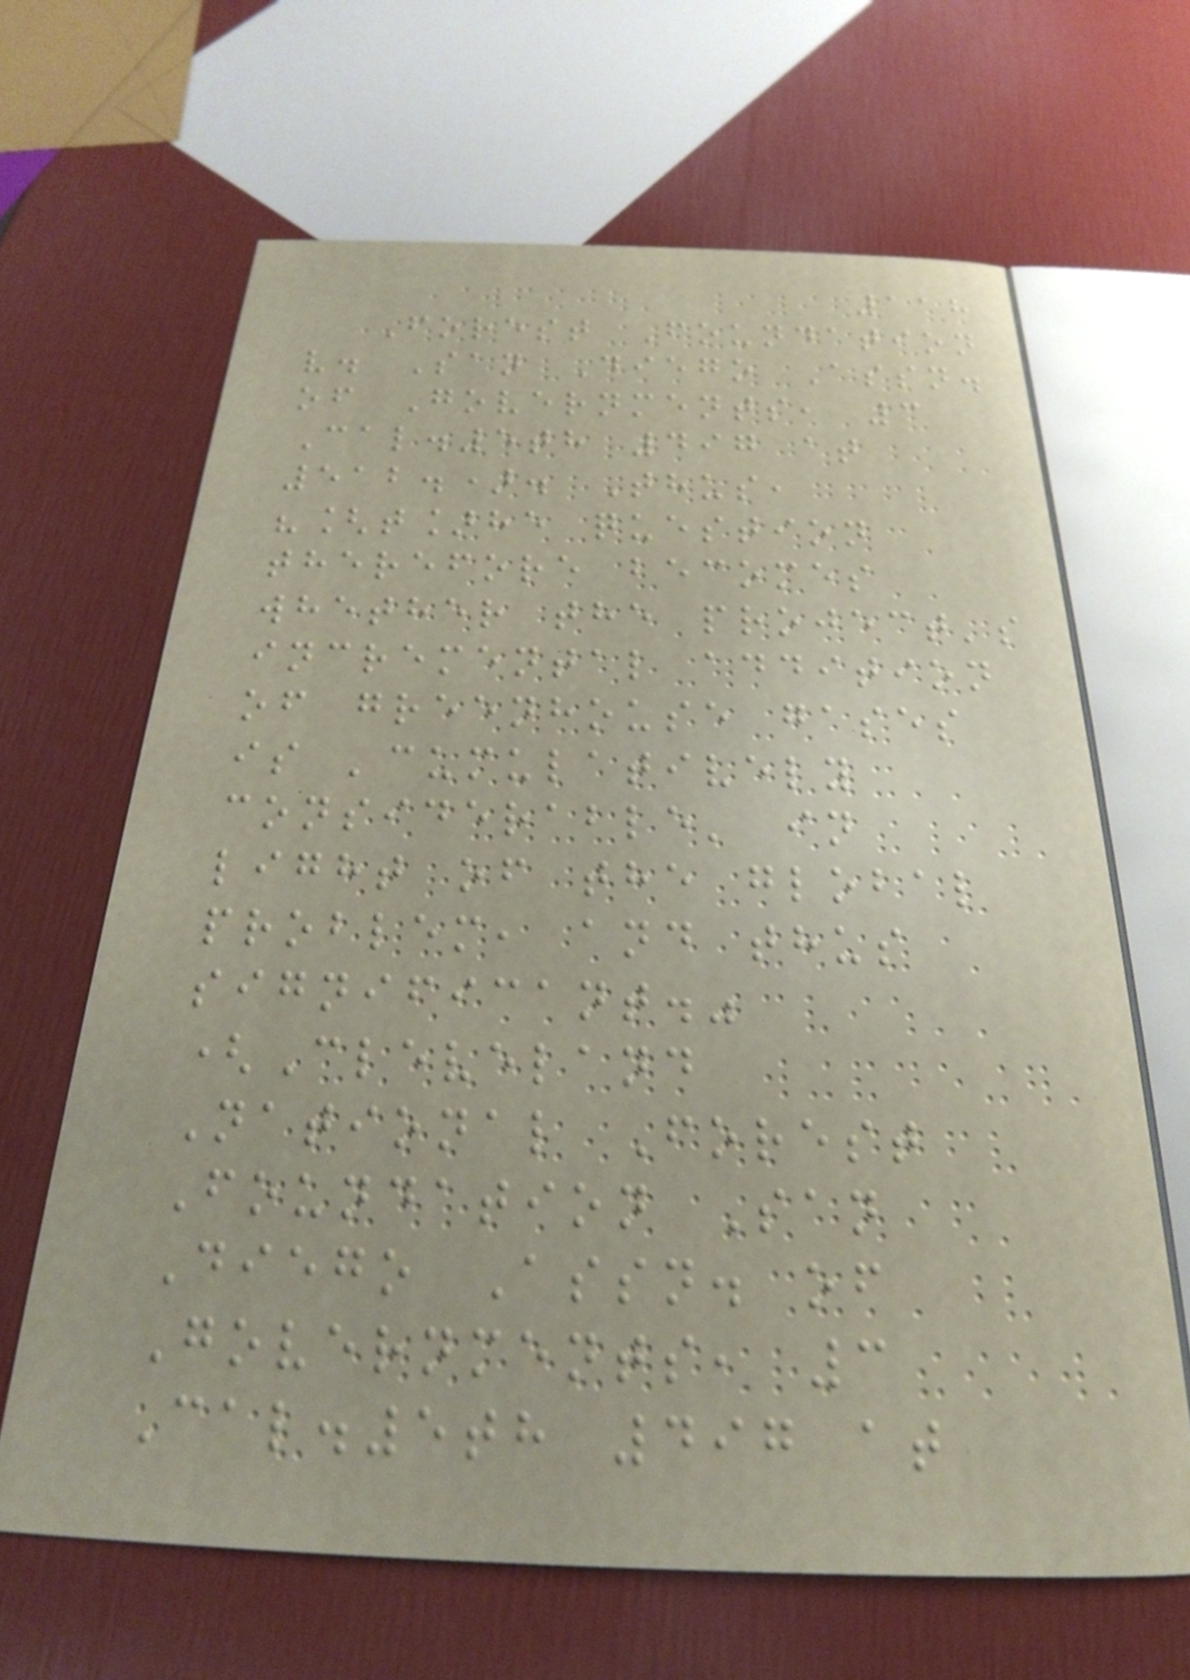118
Forest Foundation
v. San Diego Assn.
of Governments, 3
Cal.5th 497 at
512.). Thus,
"[t]he question
therefore becomes
whether the project's
incremental addition
of greenhouse gases
is 'cumulatively
considerable' in
light of the global
problem, and thus
significant."
(Cleveland
National Forest
Foundation San
Diego Assn. of
Governments, 3
Cal.5th 497 at
